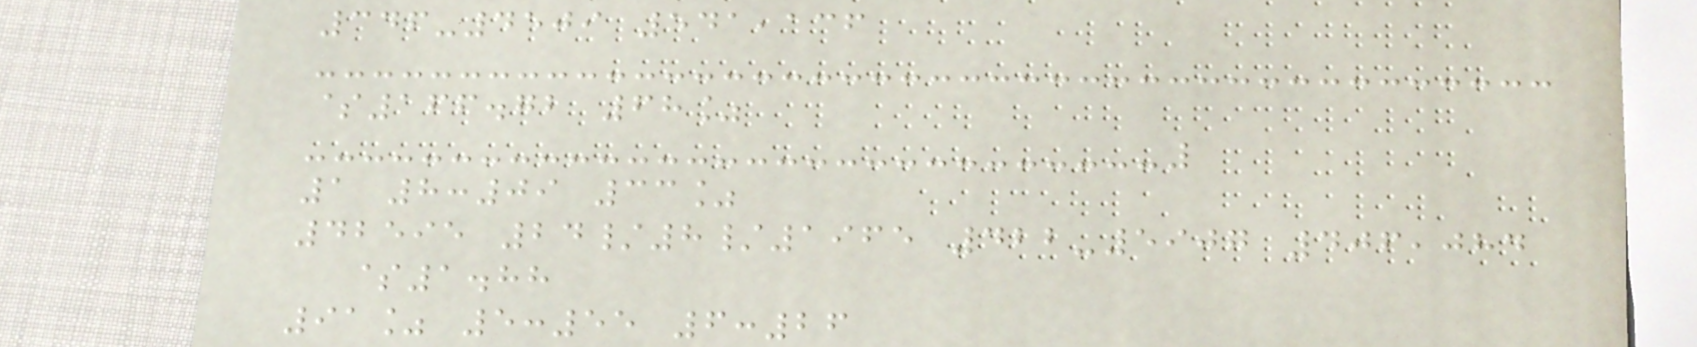346-4509 541,136
$166.72 68%
1 8:09 33%
42595 24/8/1965 422-5907 406,084
$1.88
91% 5:55 6:26
